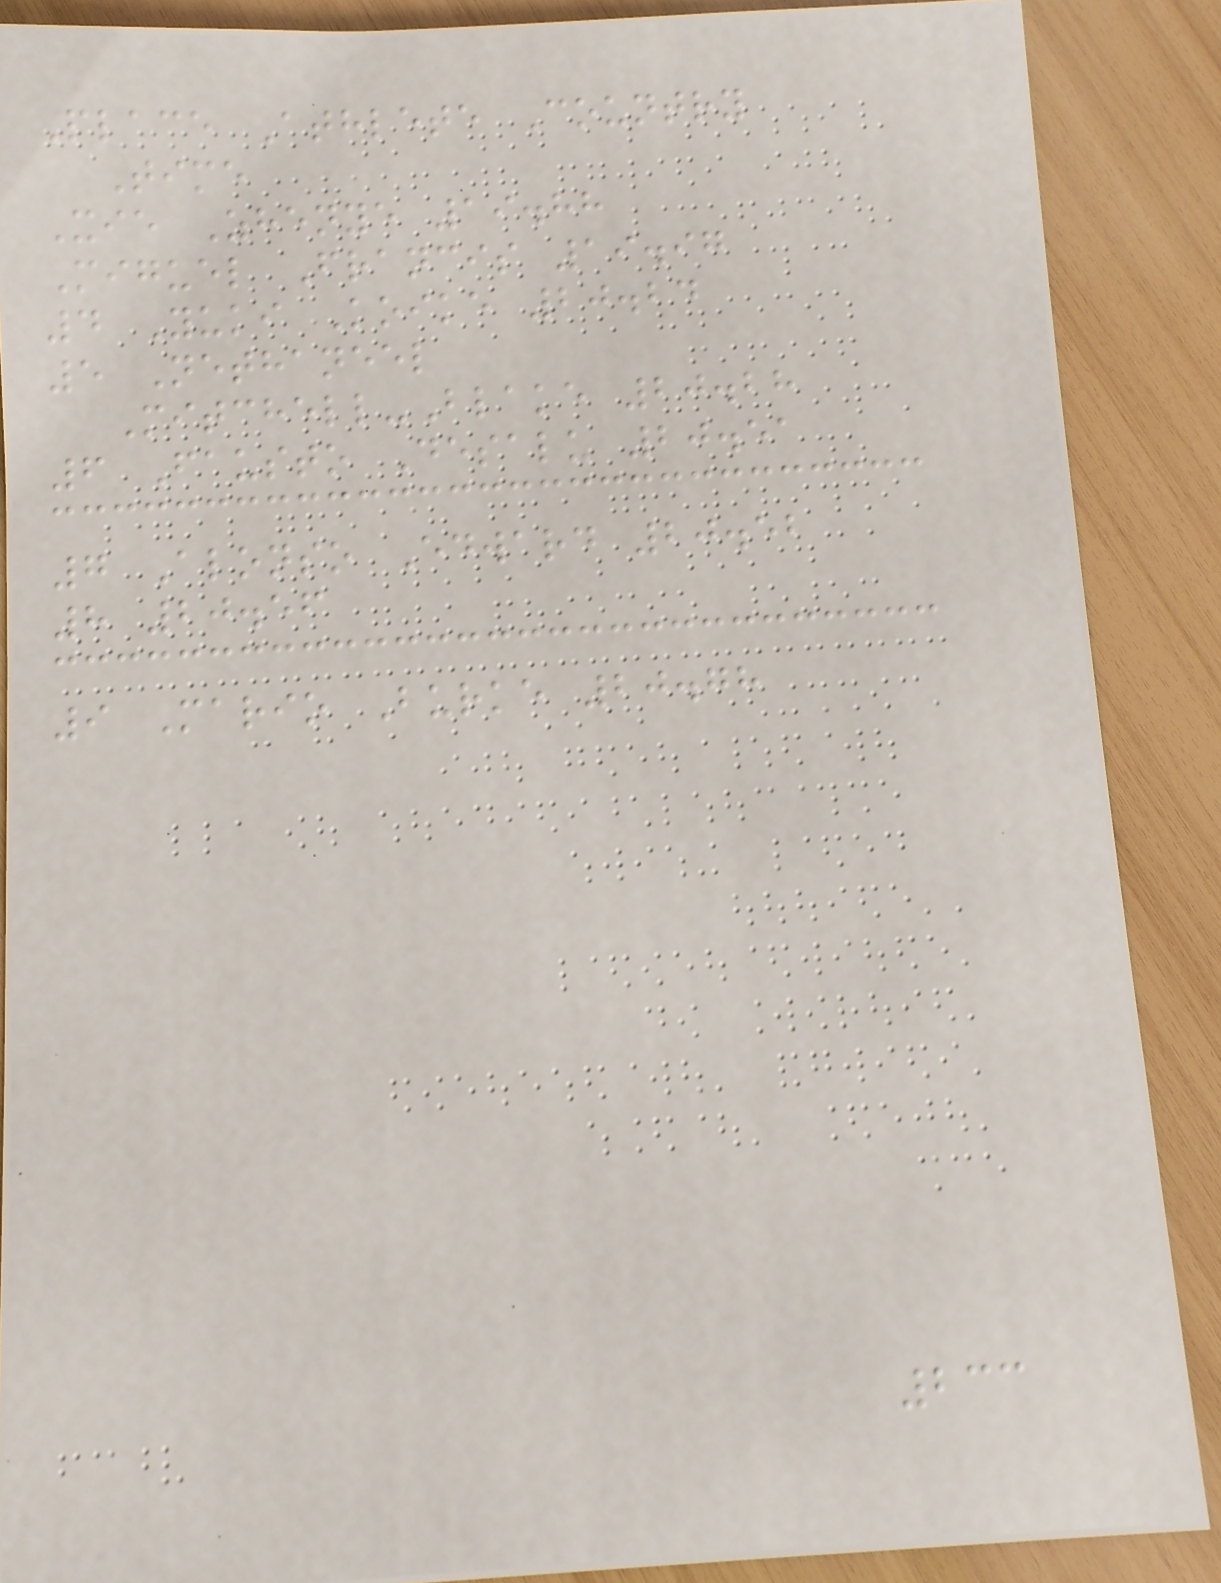Place Athlete Country
Time
Xie Zhenye 19.88
Miguel Francis 19.97
4 Yuki Koike 20.24
5 Nethaneel
Mitchell-Blake 20.28
6 Fausto Desalu 20.51
7 Alonso Edward 20.52
8 20.56
9 Mario Burke 20.78
233
